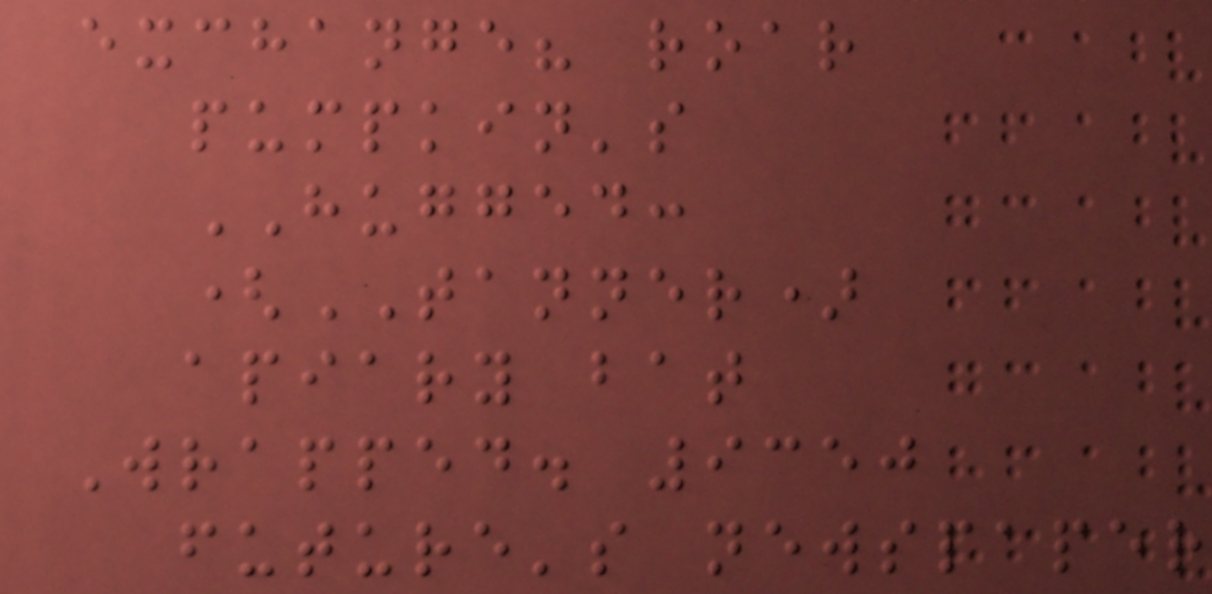exchange? roar
pumpkin's
HUGGED:
(TANNER)
apiary bat
Wrapped. 9350
future's newspaper
